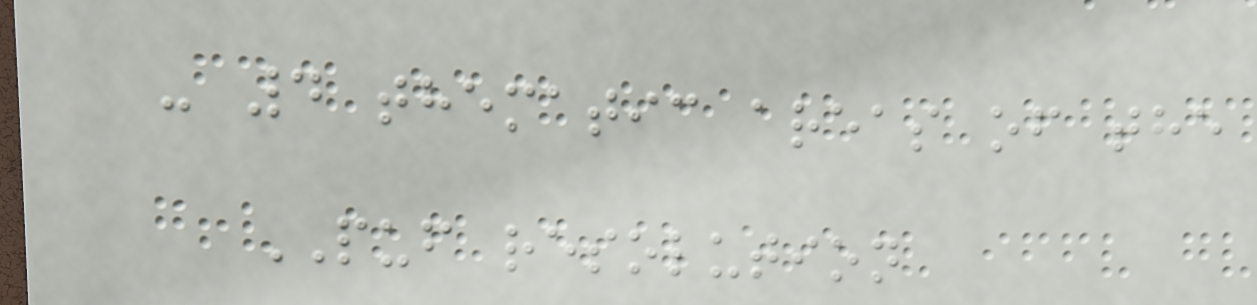- 4 thematic areas of the
PUF resolution
